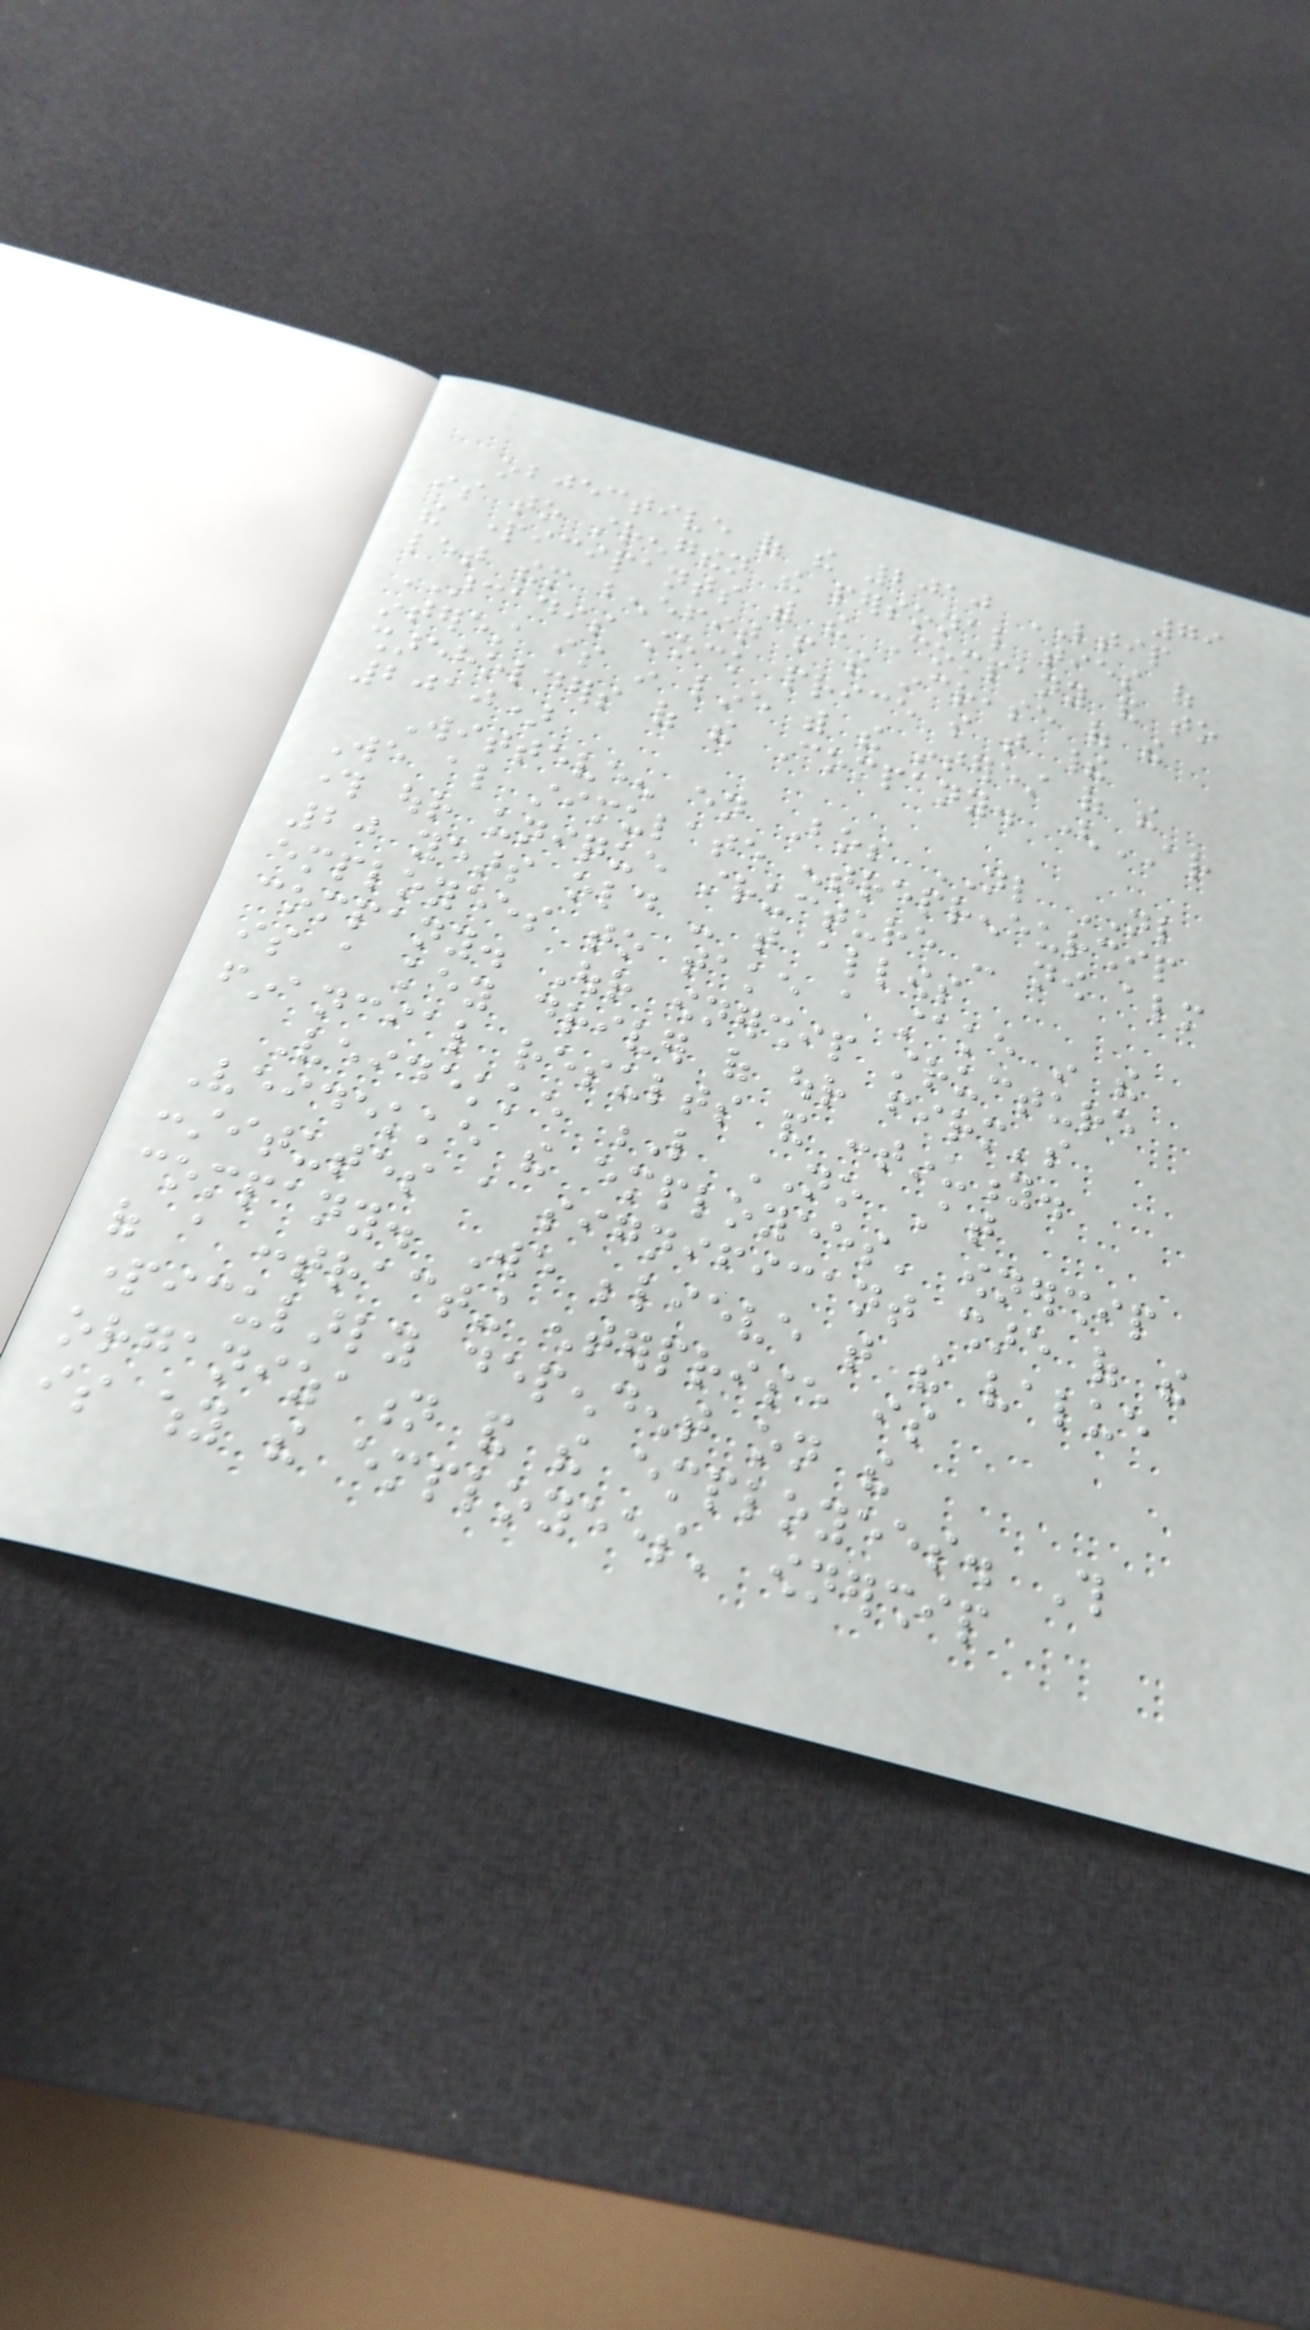79
objective of the 2010 LTIP
is to strengthen the personal ties of
the participants with the Company and to
let them benefit from the increase of the
ARCADIS stock price so that their
interest is in line with the interest of the
shareholders of the Company. (AR
2010)
Witteveen en Bos NL NL
We also stimulate entrepreneurship
through our unique structure - now almost
20 years old - that allows
employees to take a stake in the
company. Our ownership structure
is a key driver of our firm's
financial results and continuity.
Veidekke L NO At
Veidekke the employees' ownership
constitutes a significant share of the
company. We believe that the value
of a contracting enterprise is
particularly dependent on the
organization and the employees. This
is why the employees' ownership
